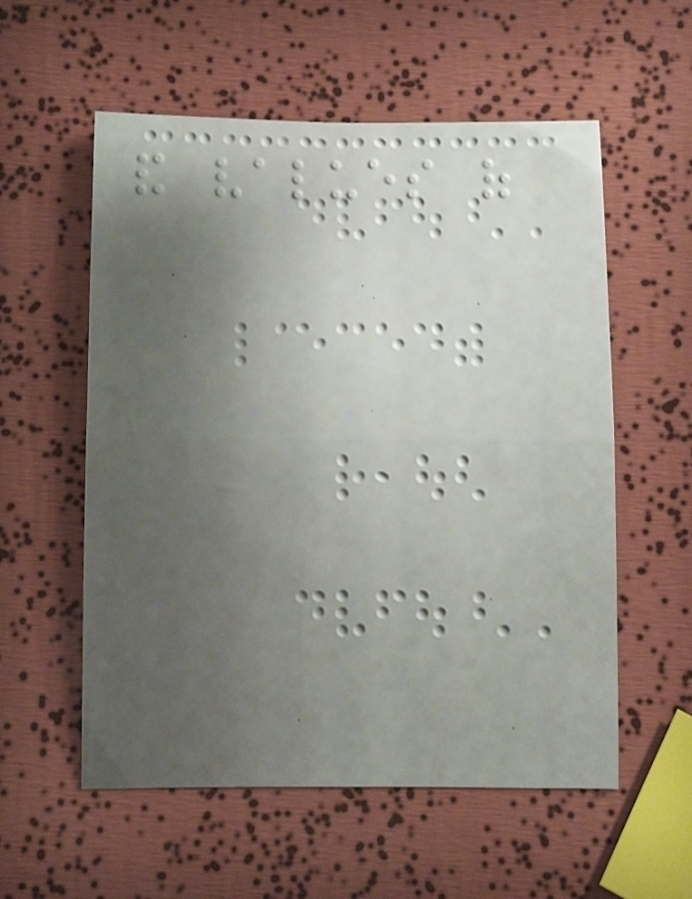and values of
